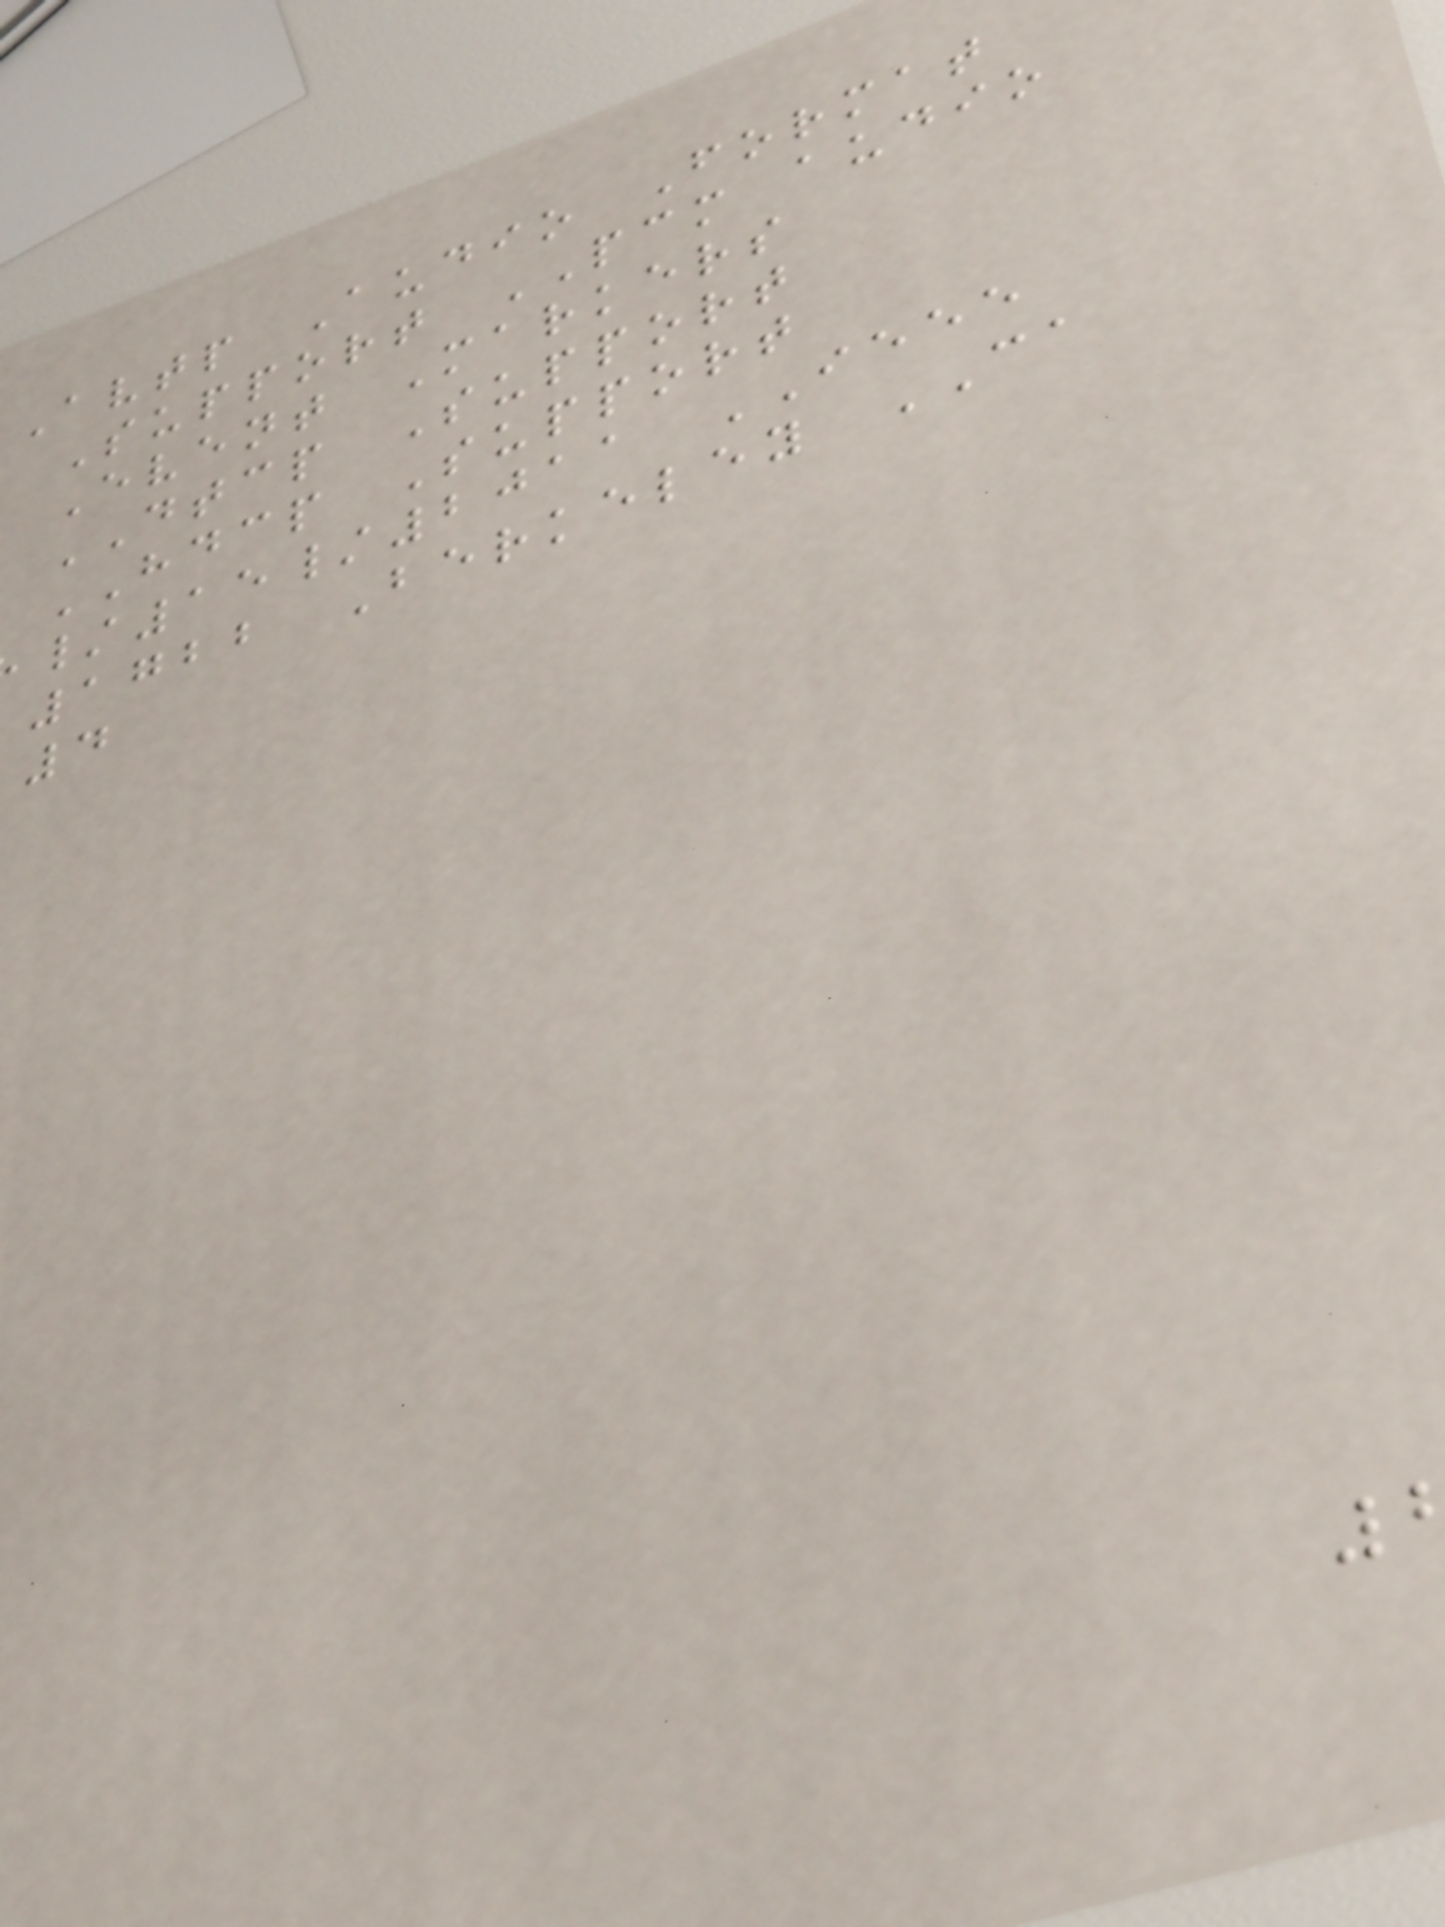avtp Audio Format
Support PCM audio
Event Markers
DTCP Support
HDCP Support
/15/2011 IEEE
1722 Berkeley CA
4
